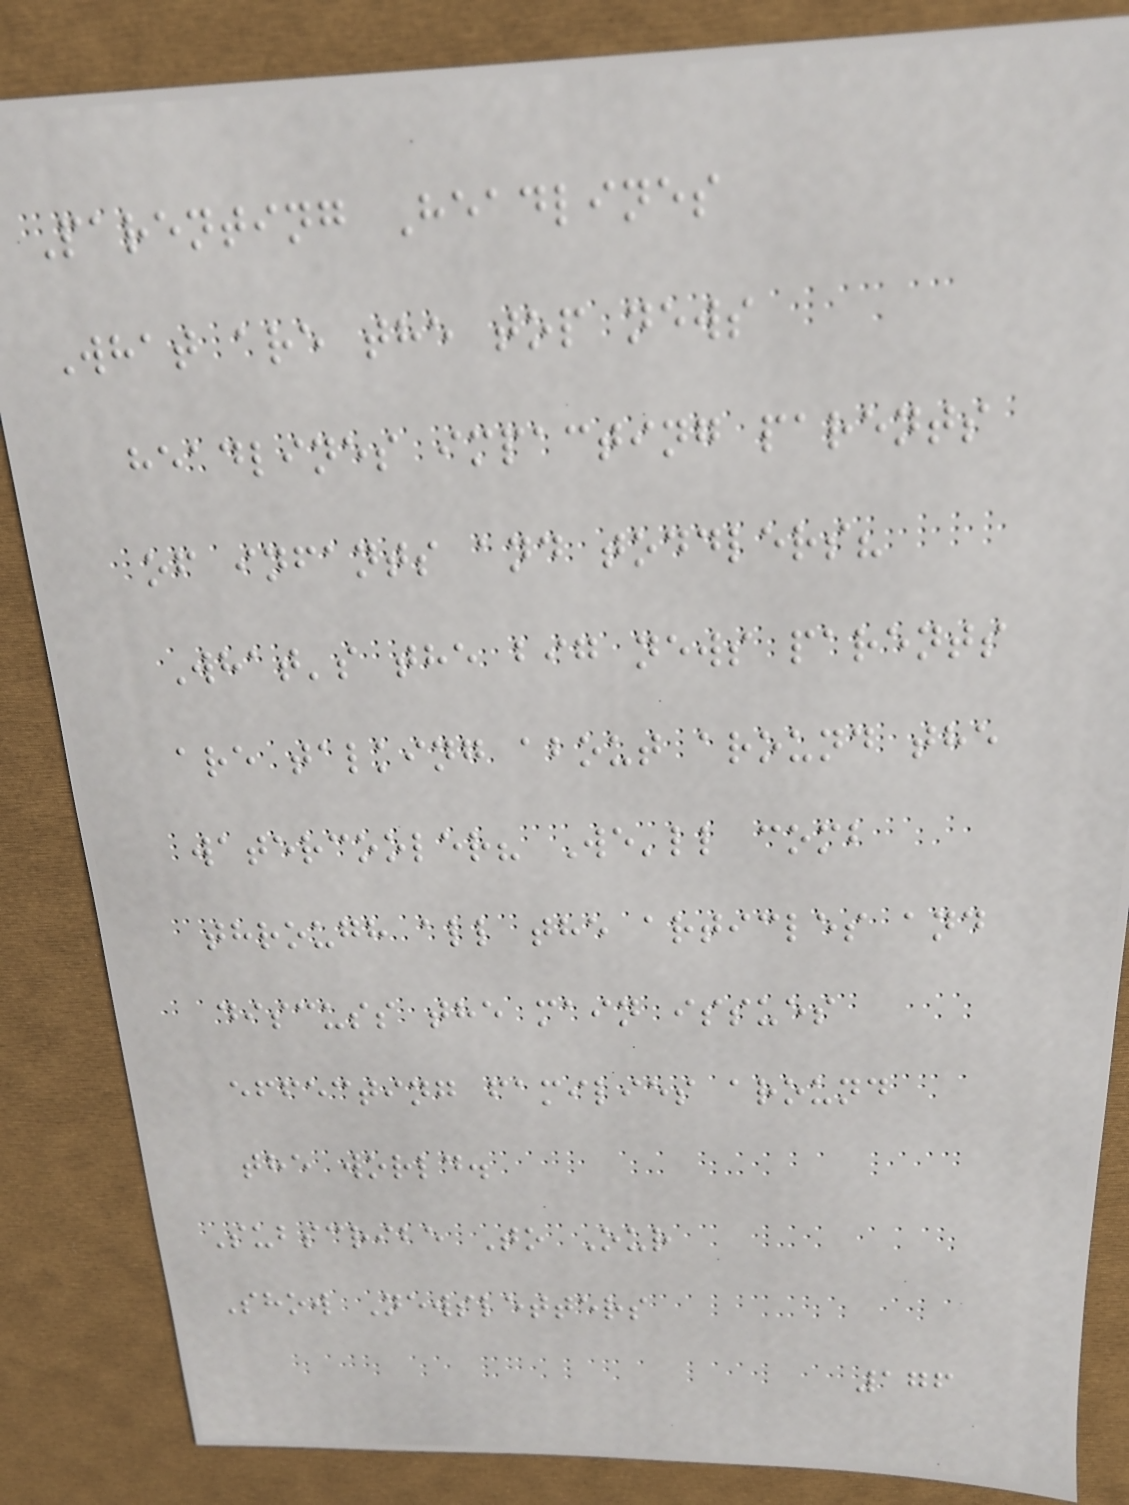Parenting Headlines
What are the top news
headlines impacting parents
of infants and toddlers?
What's the big news parents
are talking about around the
watercooler? We'll comb
through all the articles and
discuss the main issues
effecting families around
the world.
Subscribe To Our
Show Newsletters
176
